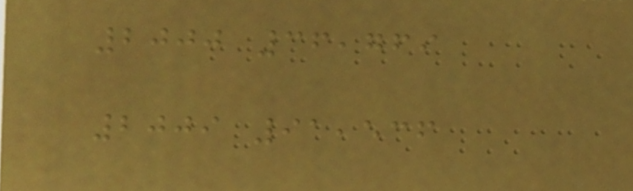2000 36,769
2009 91,536
